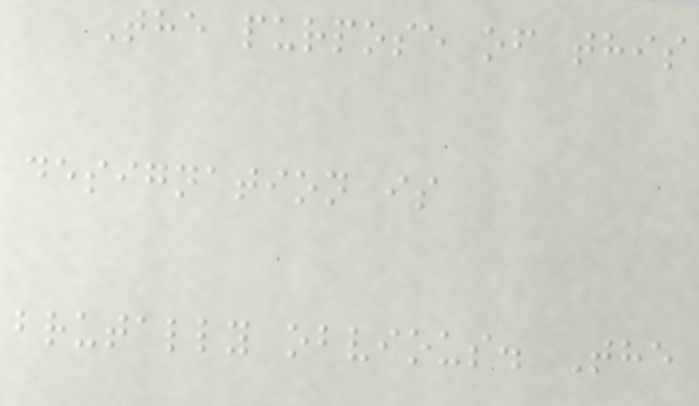The purpose of this
designation is
brutally obvious. The
